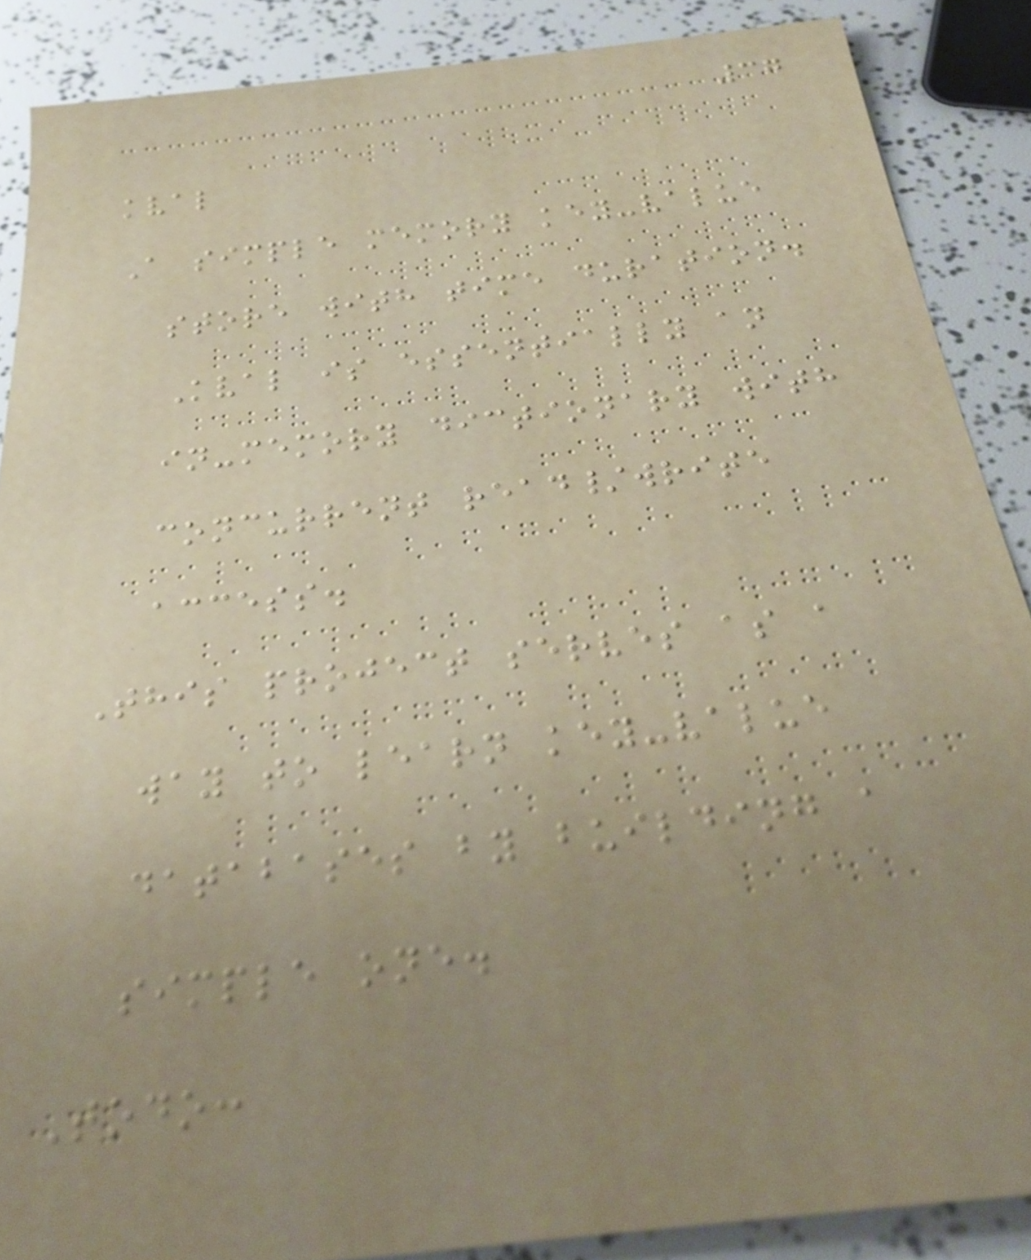37
kval
A simple memory key-value
store with time duration.
Kval is essentially an
in-memory dictionary with
concurrent read/write
access.
This project serves as a
way to learn key-value
databases by building a
simple one.
Todo:
